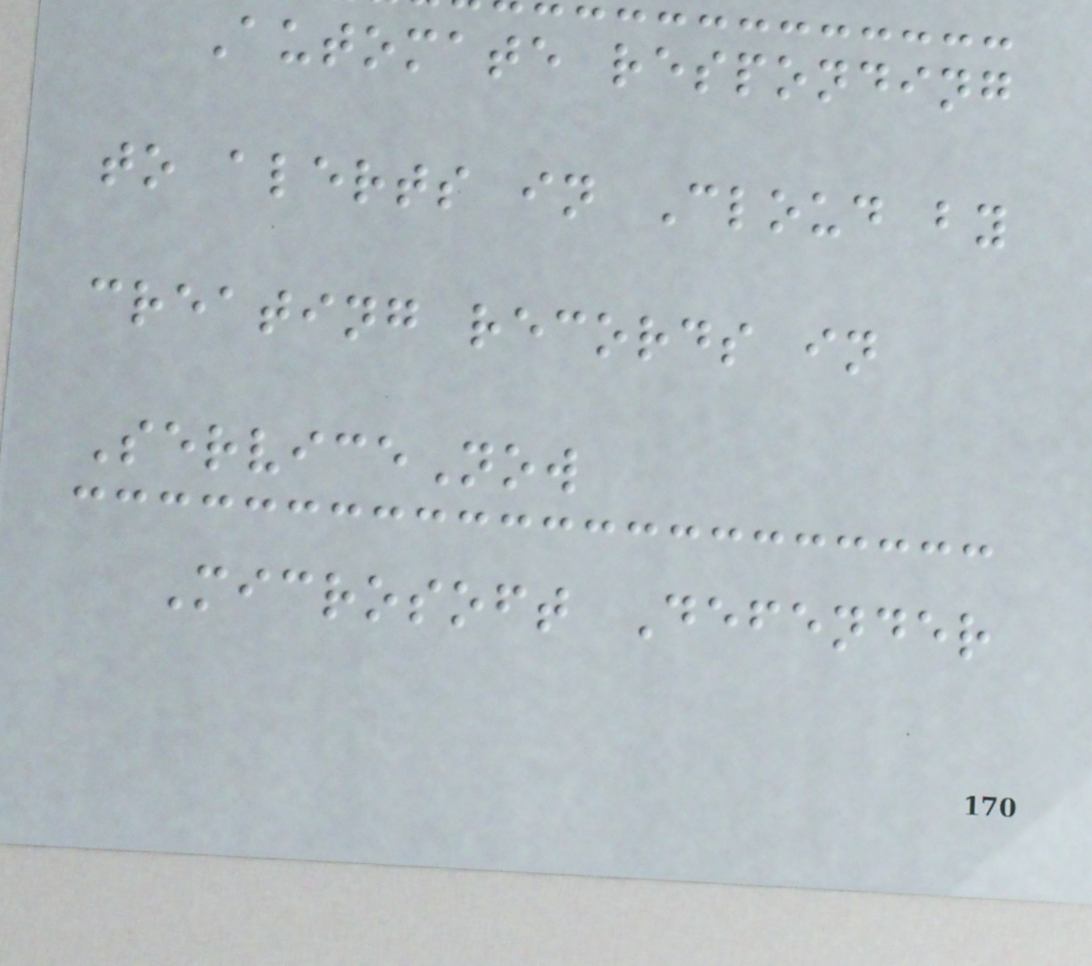Automate responding
to alerts in Cloud by
creating records in
ServiceNow
Microsoft Defender
